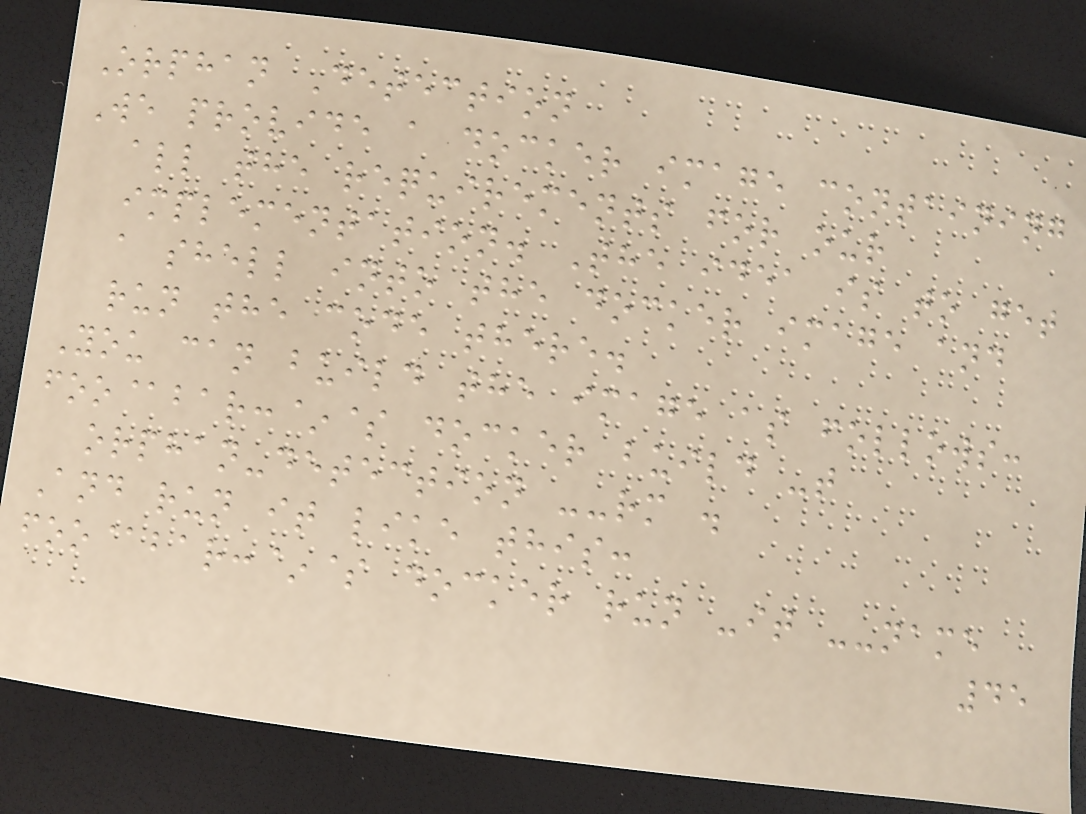Orphan Detection
We provide a docker image containing
all the requirements for our
implementation. The idea is to get
a shell into the docker image and
run the code there.
You can build the image as follows:
foo@bar:~$ docker build -t
orphan-detection --rm .
And run it like this:
foo@bar:~$ docker run -it --name
45
